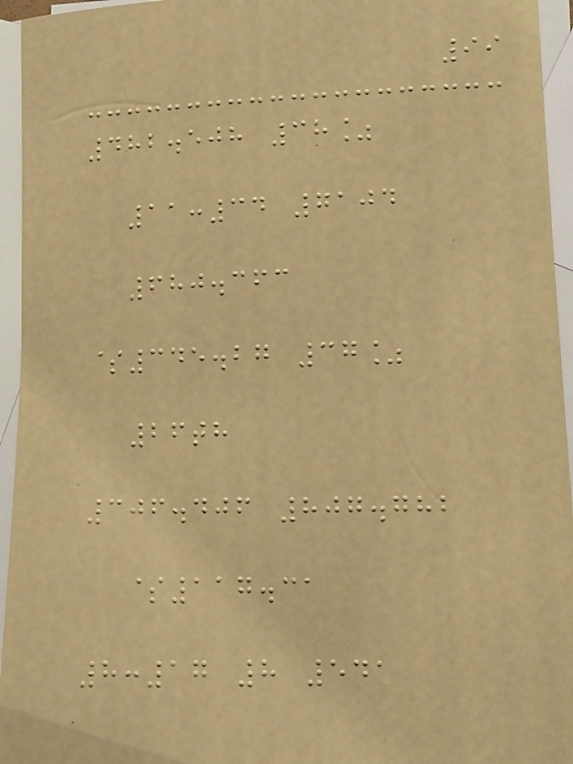99
482.508 38%
11:34 7104
680.363
$345.27 37%
26th
306.406 807.782
$117.31
8:17 8 541
